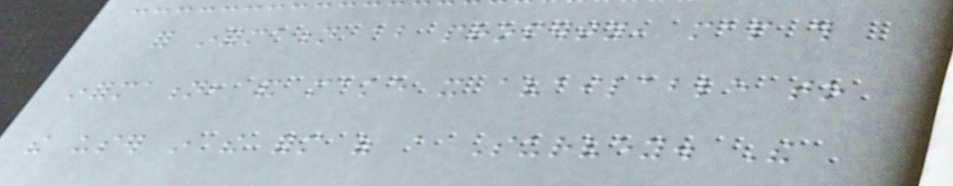for information about property, map this
information, and make it available to
the user in the form of a Survey. The
